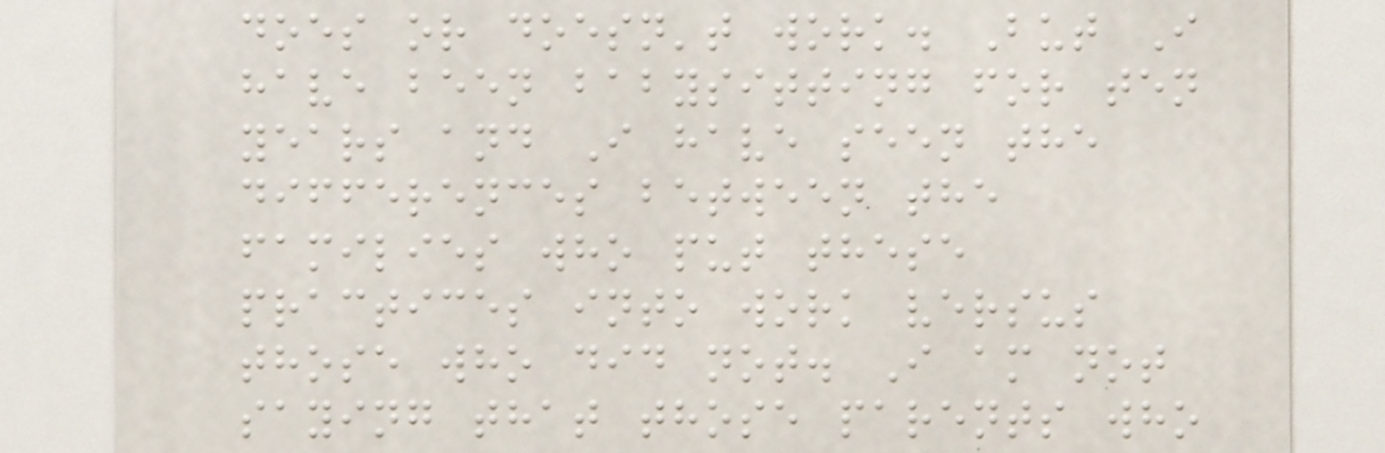does or doesn't work. But I
have been babysitting for ten
years and I have seen the
differences between the
families who put these
practices into work versus
those who did not. I am not
saying that those parents who
